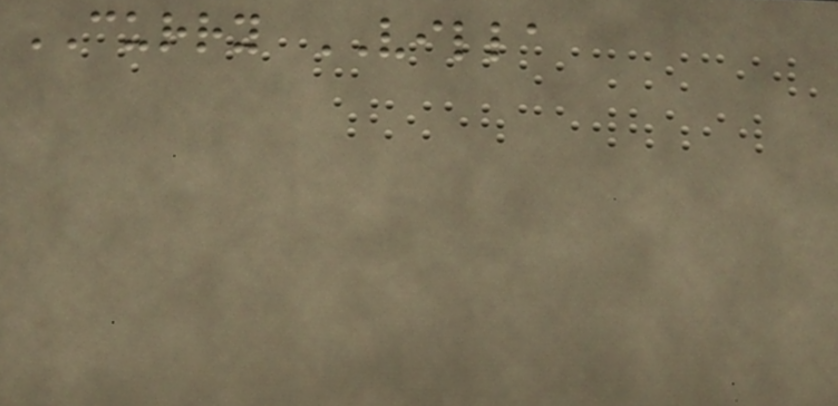CURRY VILLA
